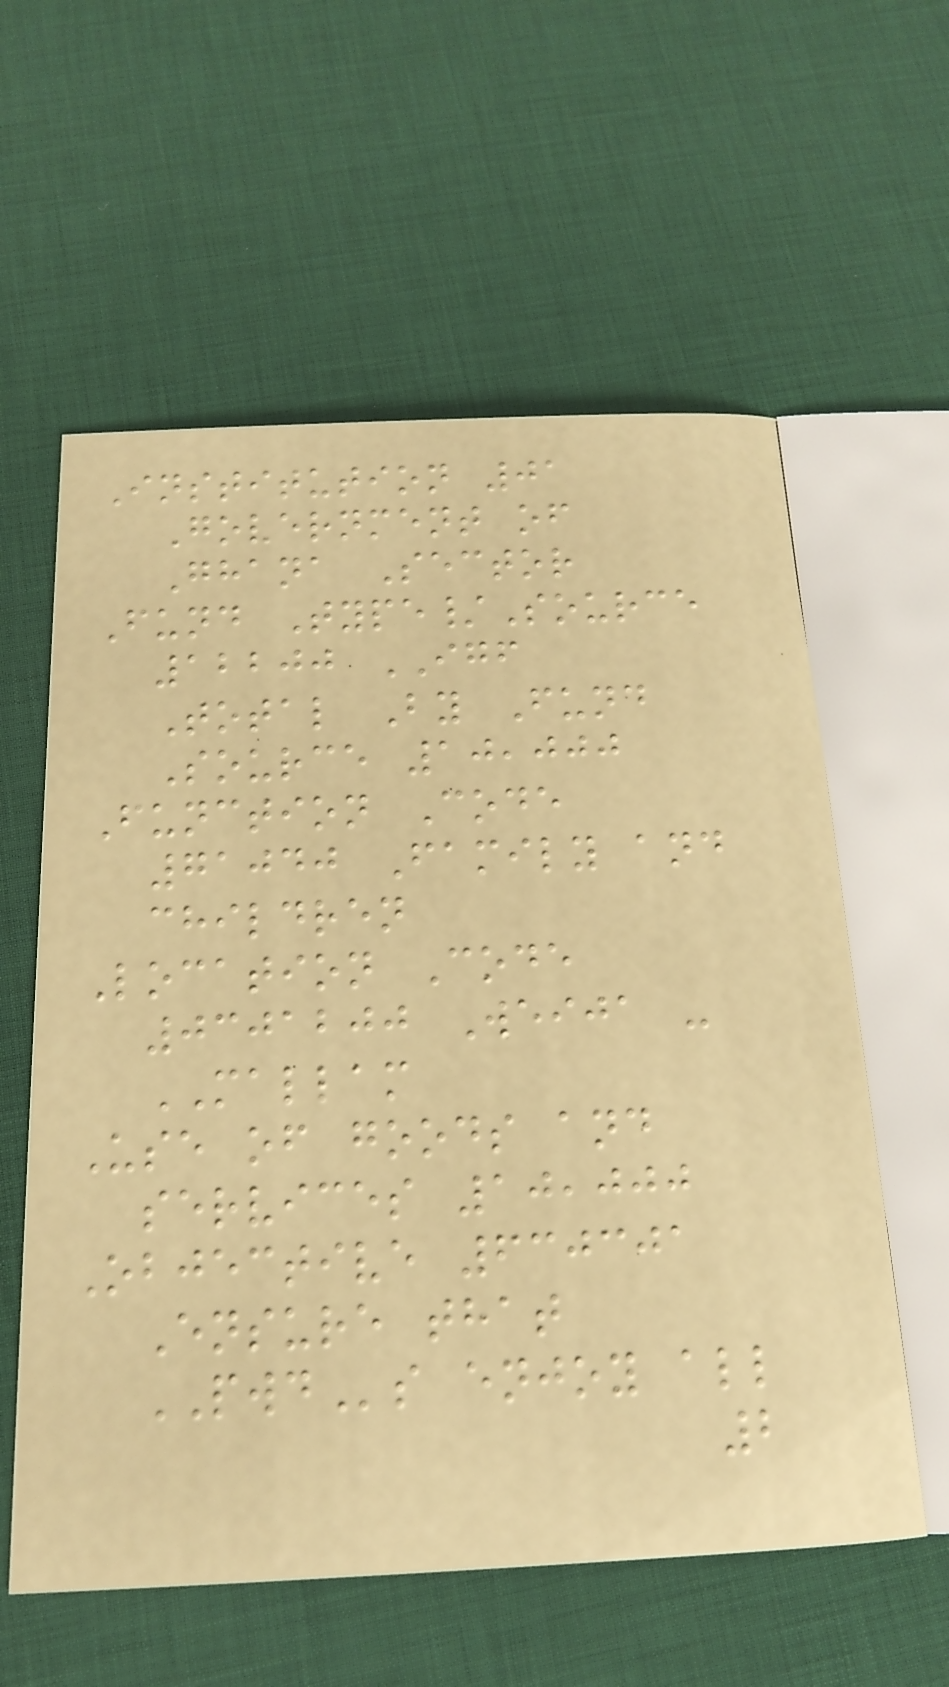Institution 01
Government of
Ghana Sector
Fund Type/Source
12200 IGF
Total By Fund
Source 10,000
Function Code
71040 Family and
children
Location Code
0301200 Weija -
MALLAM
Use of goods and
services 10,000
Objective 630301
Ensure that
PWDs enjoy all
2
